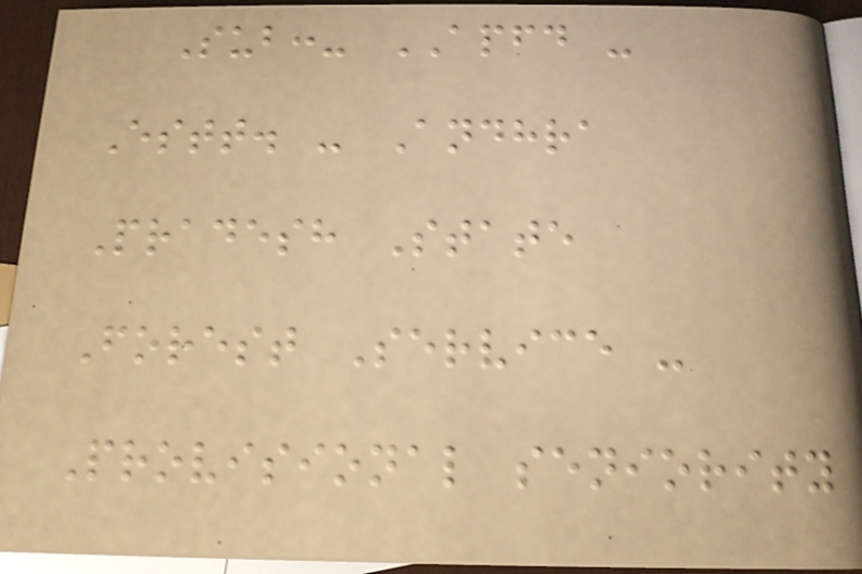Sub:- APFD -
Estt. - Andhra
Pradesh State
Forest Service -
Provisional seniority
